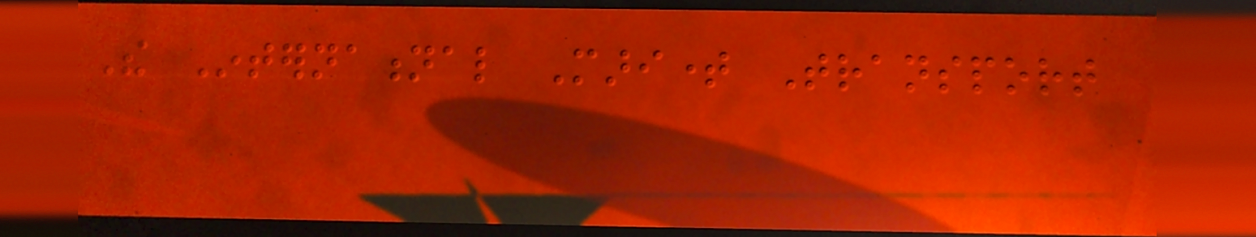The International Maritime Transport
